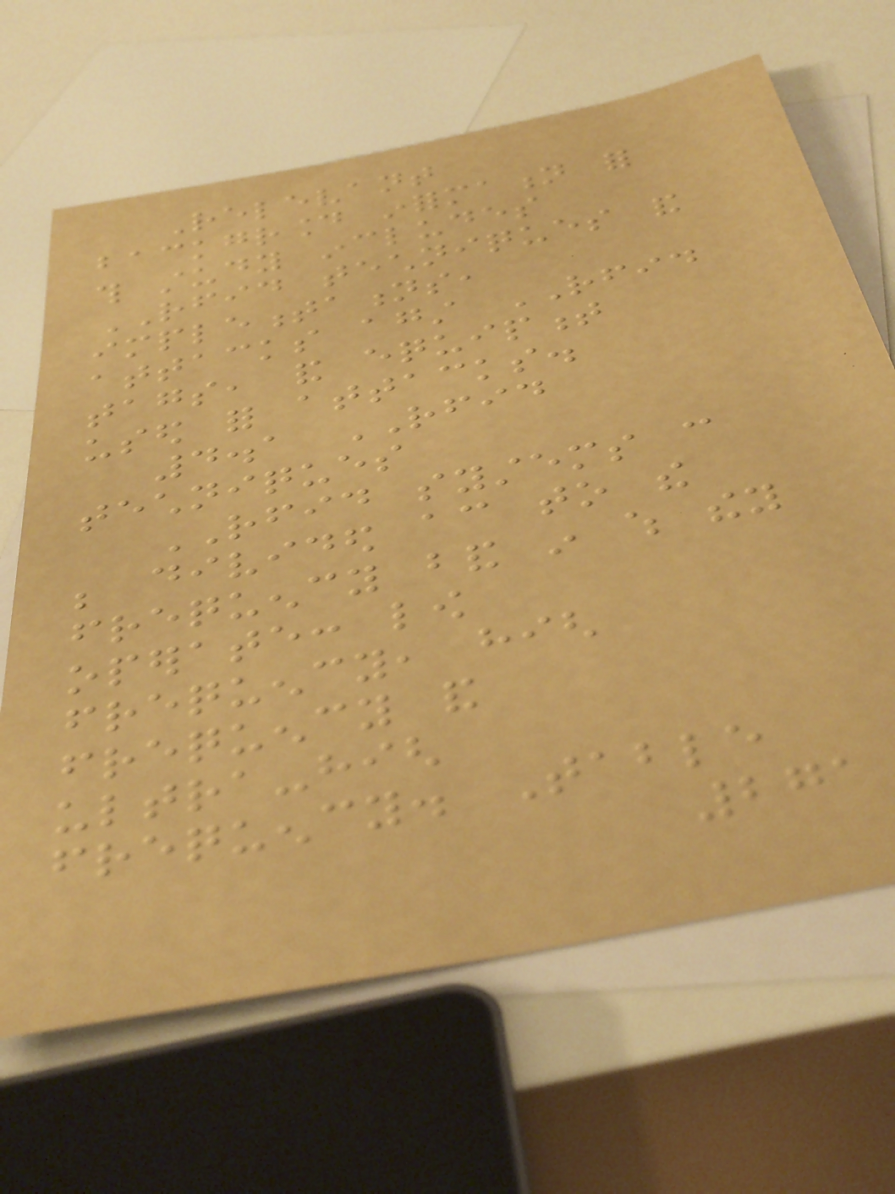Relevant
background information for
this study includes
RFID techniques and
implementations,
attacks against RFID
tags, and equipment
used for attacks.
4.1 RFID
techniques
RFID systems can
be divided according to the
frequency band in which they
operate: low
frequency, high
frequency and
ultra-high
frequency. Table
271
